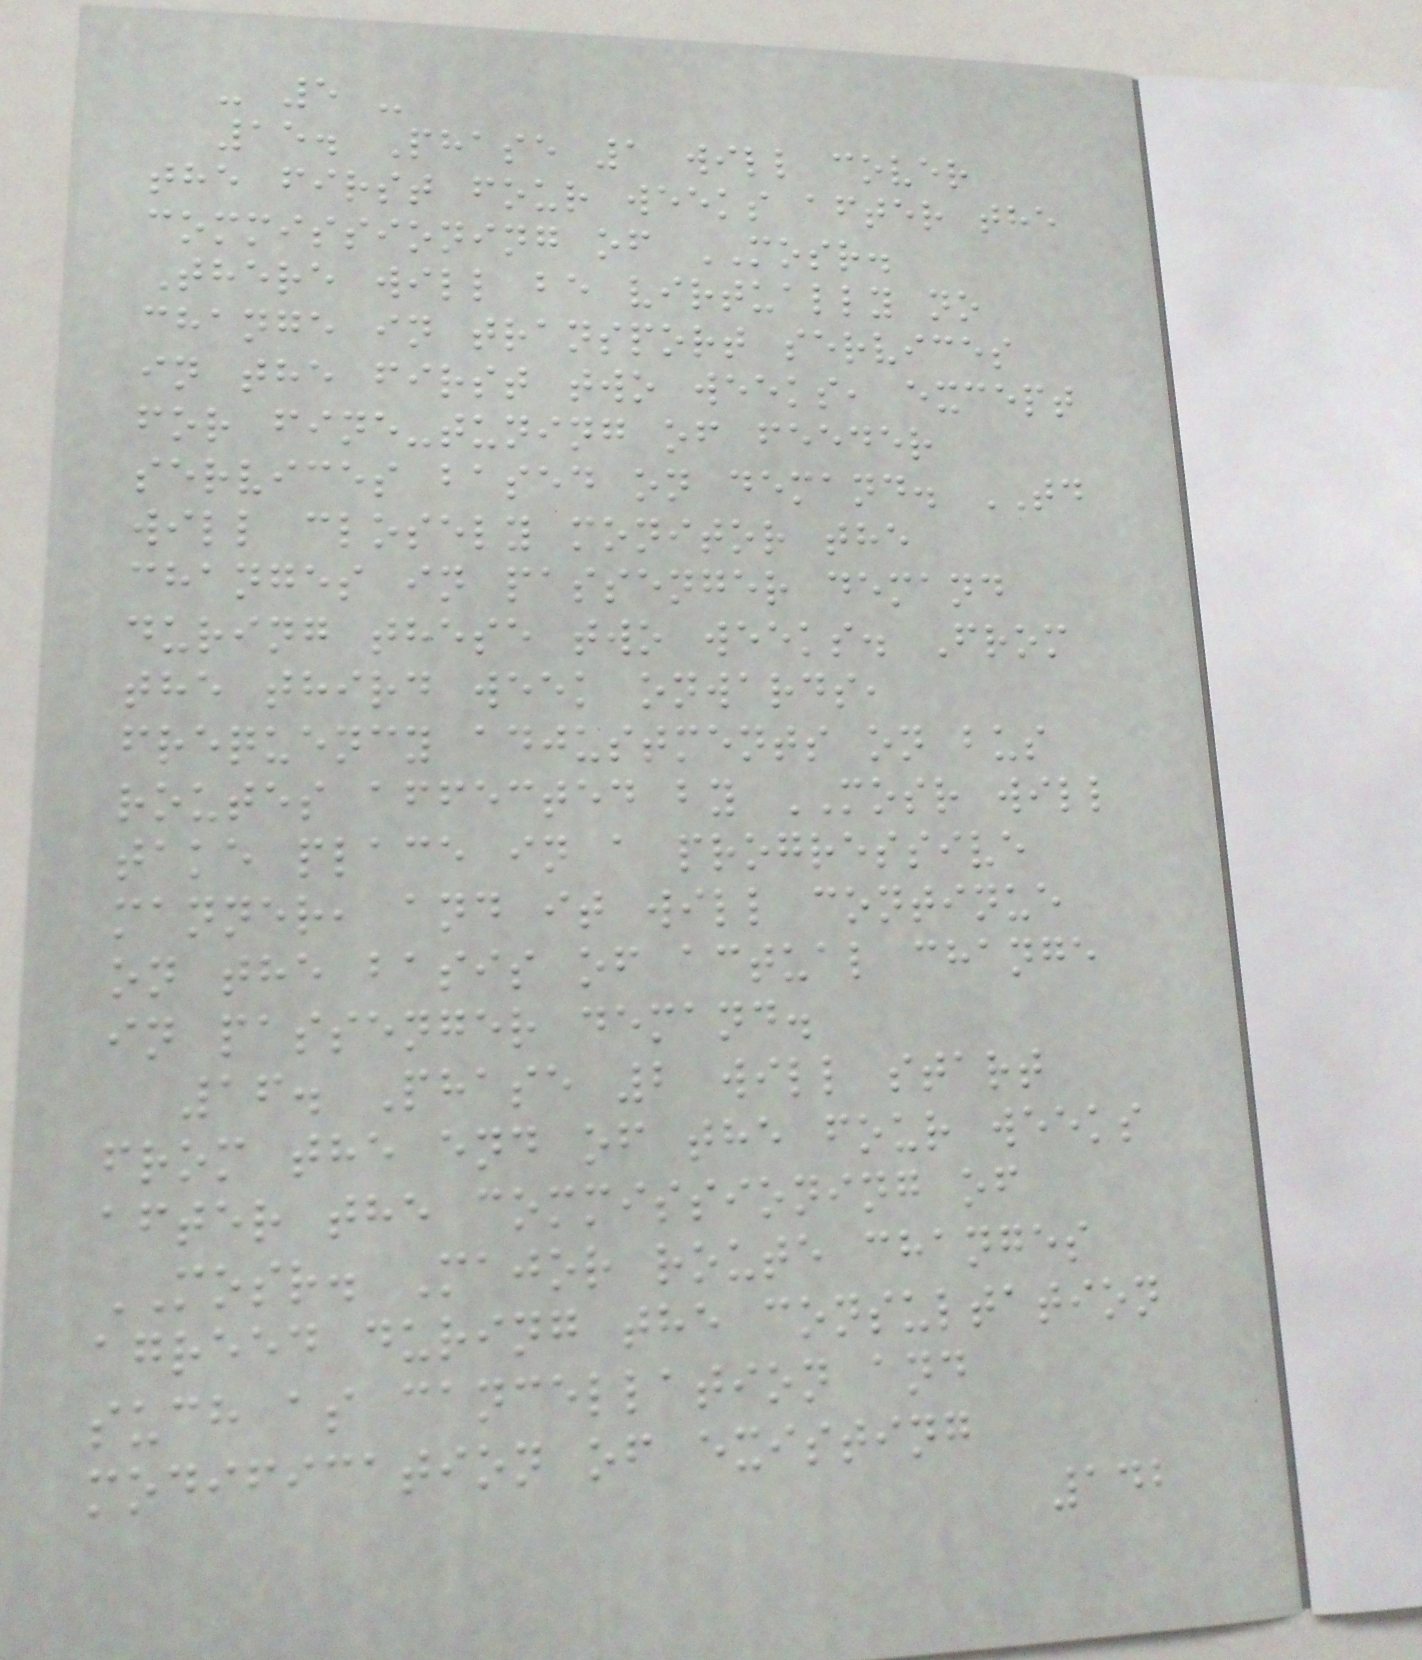- 5 -
15. Phase 1 will cover
the first four weeks after the
commissioning of MOSR.
There will be virtually no
change in transport services
in the first two weeks, except
for fine-tuning of feeder
services based on demand. TD
will closely monitor the
changes in passenger demand
during these two weeks. From
the third week onwards,
frequency adjustments on bus
routes affected by MOSR will
take place in a progressive
manner, and it will continue
on the basis of actual change
in passenger demand.
16. Phase 2 will start
from the end of the four weeks
after the commissioning of
MOSR. Major route changes
agreed during the consultation
such as cancellation and
modification of existing
142
